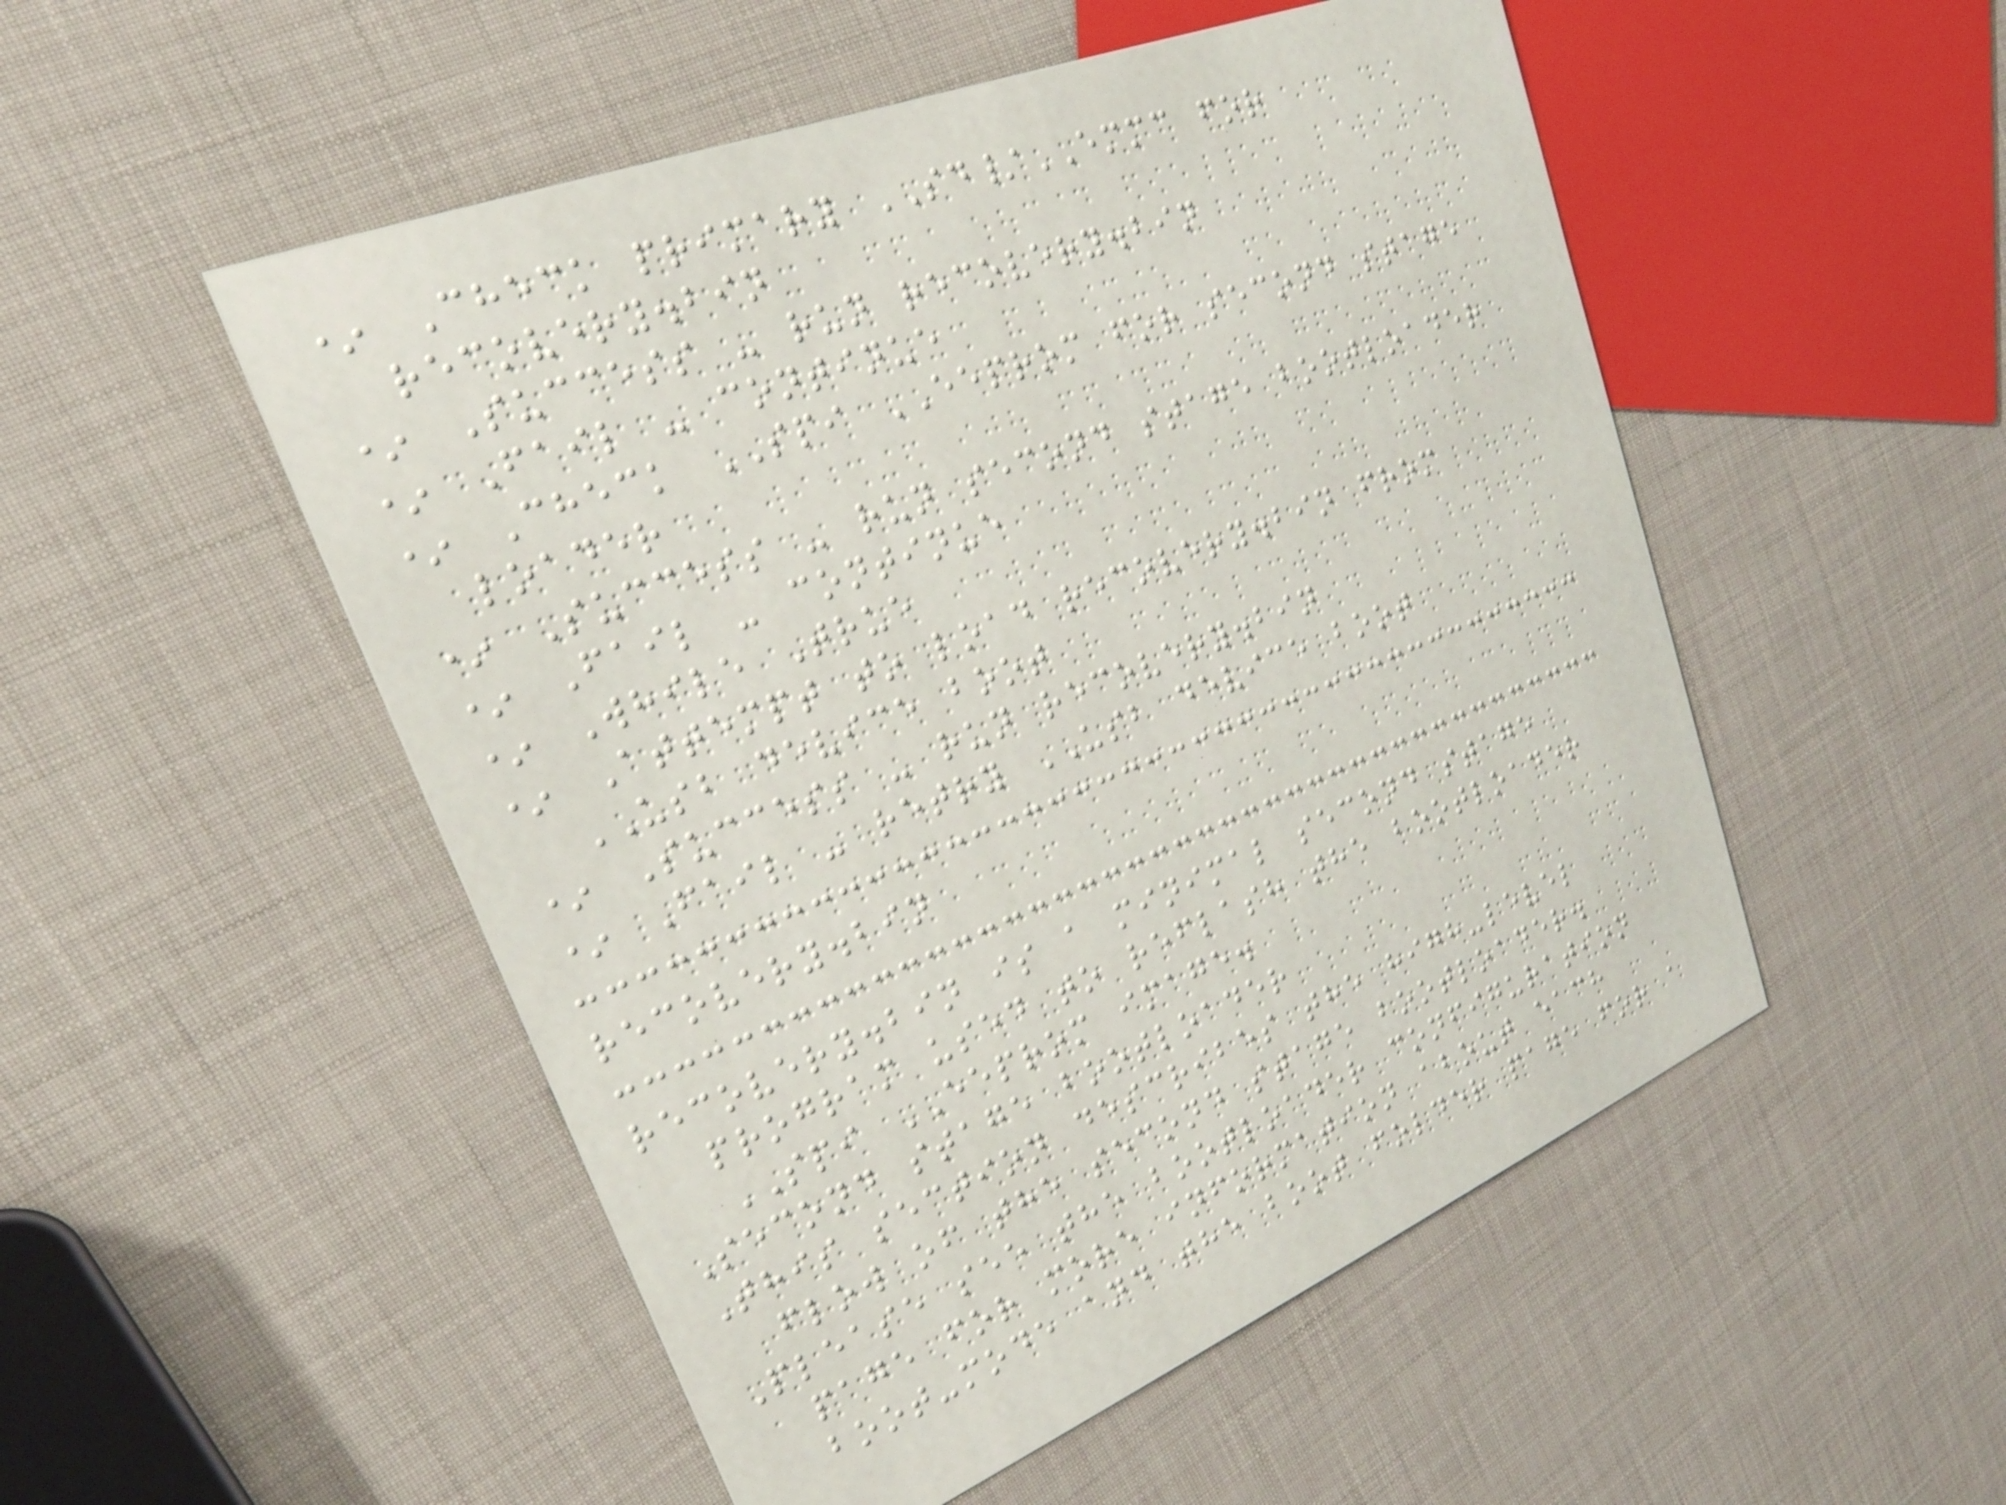* Check primary SD/EMMC for
recovery.bin
* Success - run recovery.bin
* Fail - continue
* Check SPI EEPROM for second stage
loader
* Success - run second stage bootloader
* Fail - continue
* While True
* Attempt to load recovery.bin from
USB device boot
* Success - run recovery.bin
* Fail - retry USB device boot
recovery.bin
recovery.bin is a minimal second stage
program used to reflash the bootloader
SPI EEPROM image.
Second stage bootloader
This section describes the high-level
flow of the second stage bootloader.
Please see the bootloader configuration
page for more information about each
boot-mode and the boot folder page for a
